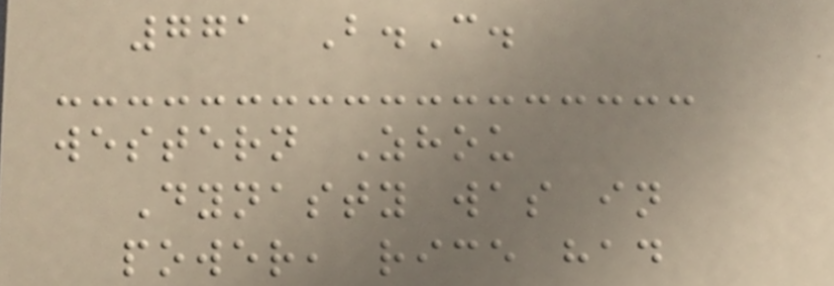771 B.C.
western Zhou
Dynasty was in
power, rice had
